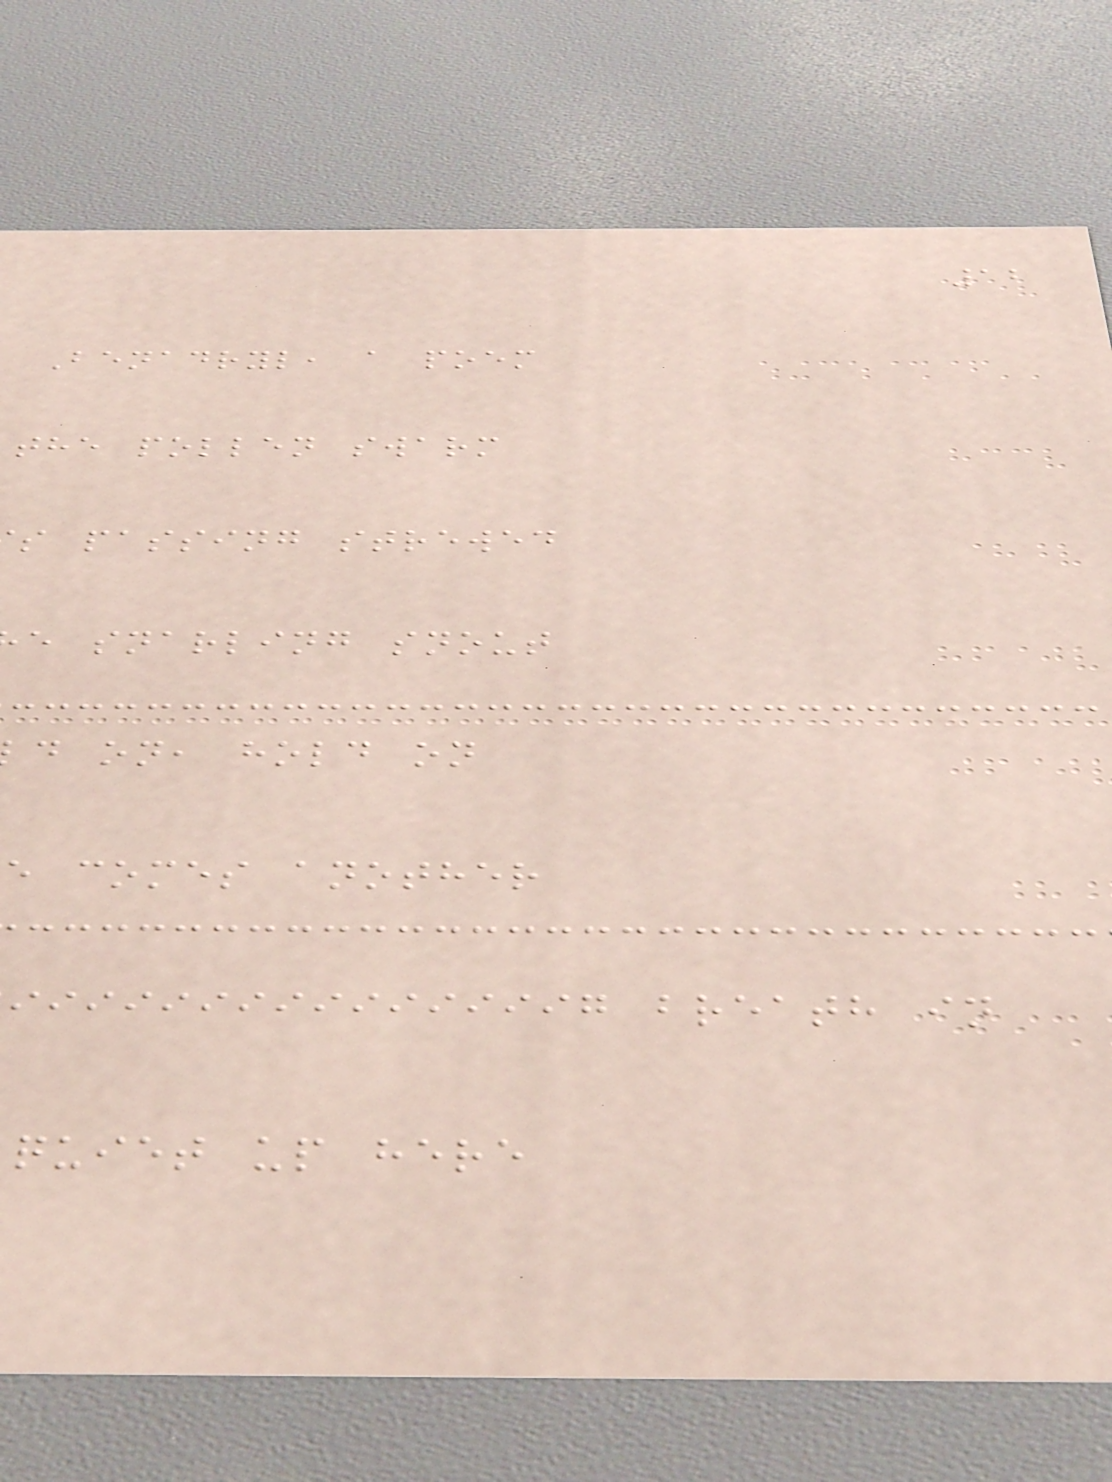12
Benadryl, a poem
the pollen swarm
s passing strewed
e snarling snout
d on, hold on
e comes another
iiiiiiiiiiiiiiig breath in
quiet up here
